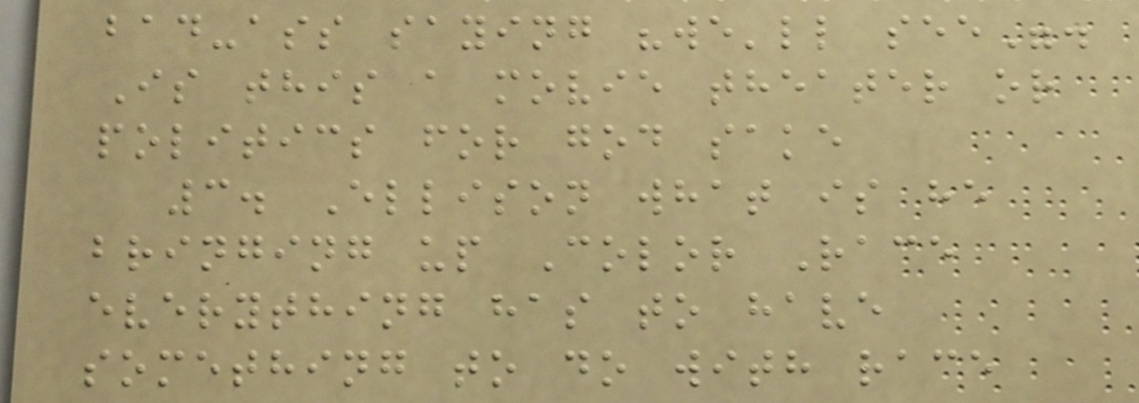bad-ass saying "we'll see".
Is this a movie theater or
politics for god sake
3. Ellison what is he
bringing up Color Race
everything has to have
something to do with race
